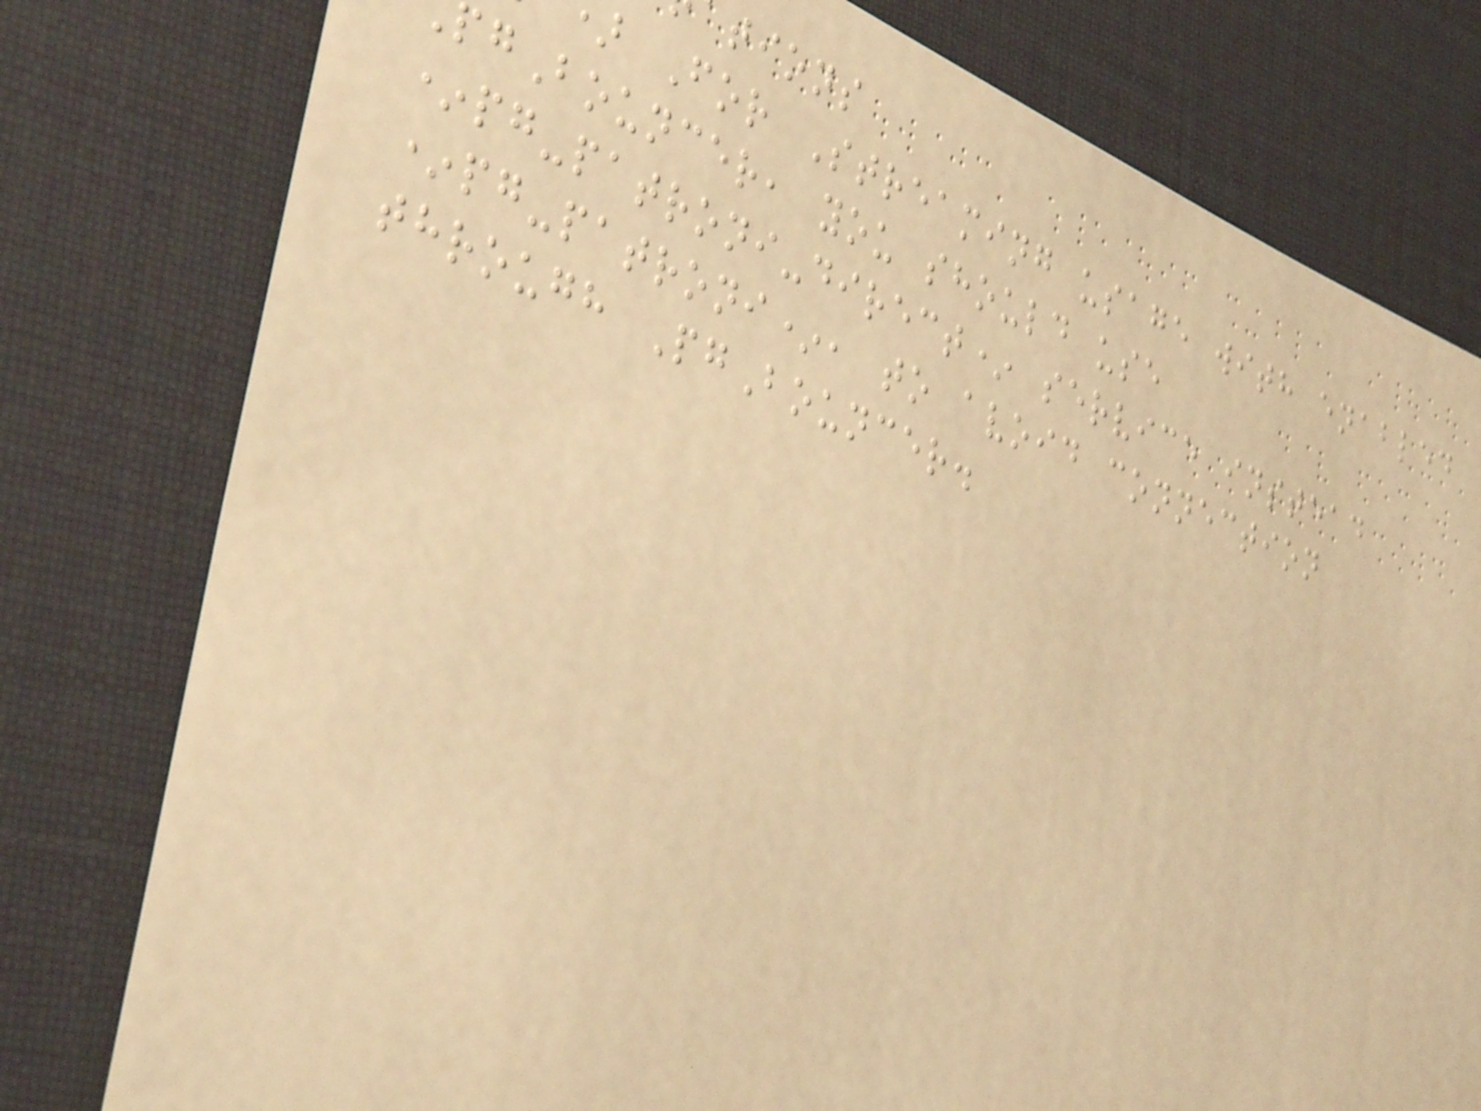tions
For Streaming usage with enabled
gBouncer, you should use
*pg-patroni-direct* service instead
*pg-patroni*, to avoid connection
through PgBouncer.
